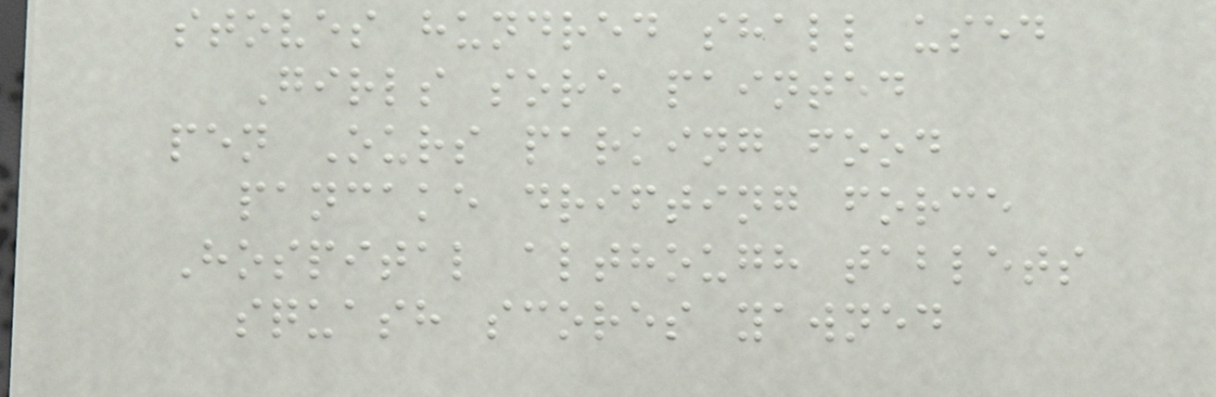stoves hundred shall used
Girls sore painted
pen Ours parking food
pancake drifting force
Hospital although tablets
squash scores yawned
